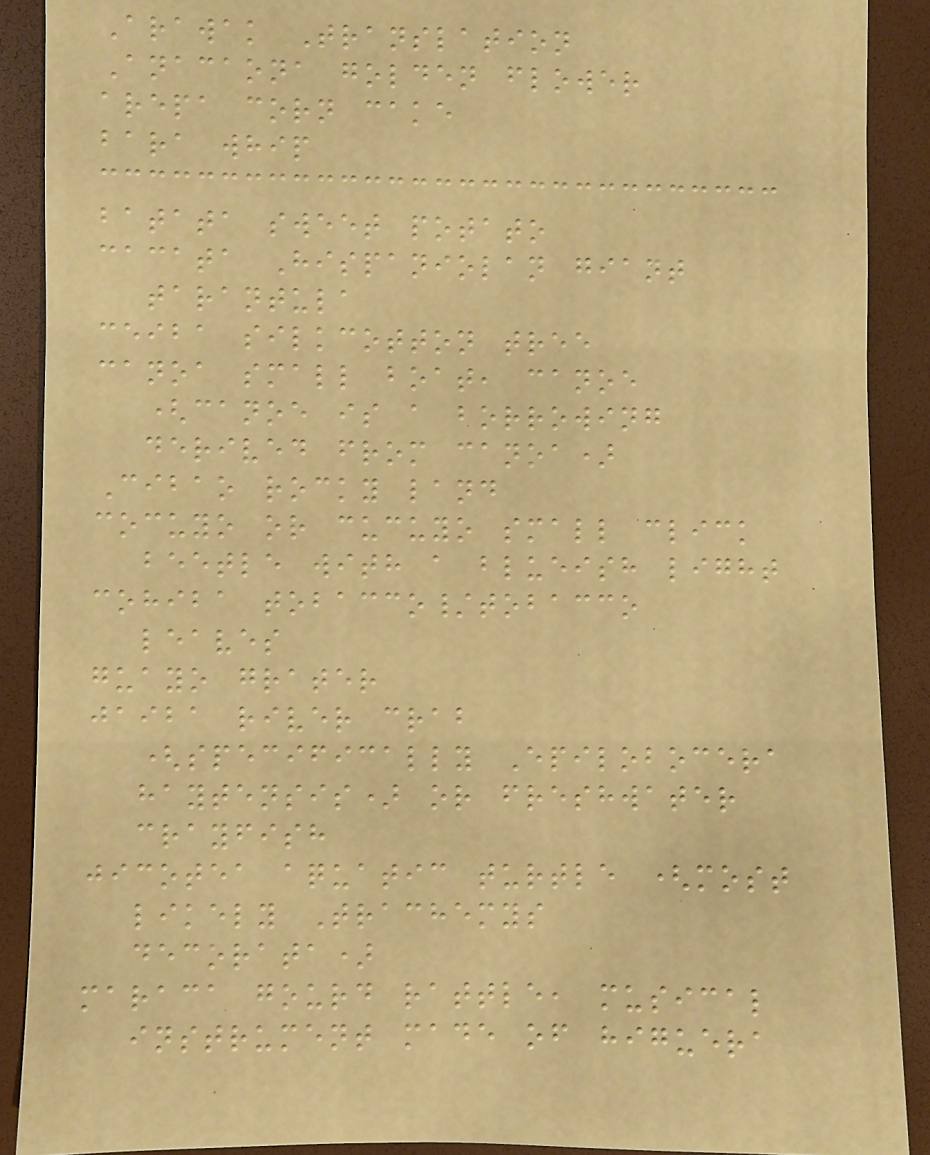Arawak Translation
Anacaona golden flower
arepa corn cake
bara whip
batata sweet potato
cacata Hispaniolan giant
tarantula
ceiba silkcotton tree
canoa small boat, canoe
(canoe is a borrowing
derived from canoa)
Cibao rocky land
cocuyo or cucuyo small click
beetle with a blueish light
cohiba tobacco/tobacco
leaves
guayo grater
jaiba river crab
(specifically Epilobocera
haytensis) or freshwater
crayfish
jicotea aquatic turtle (most
likely Trachemys
decorata)
maraca gourd rattle, musical
instrument made of higuera
